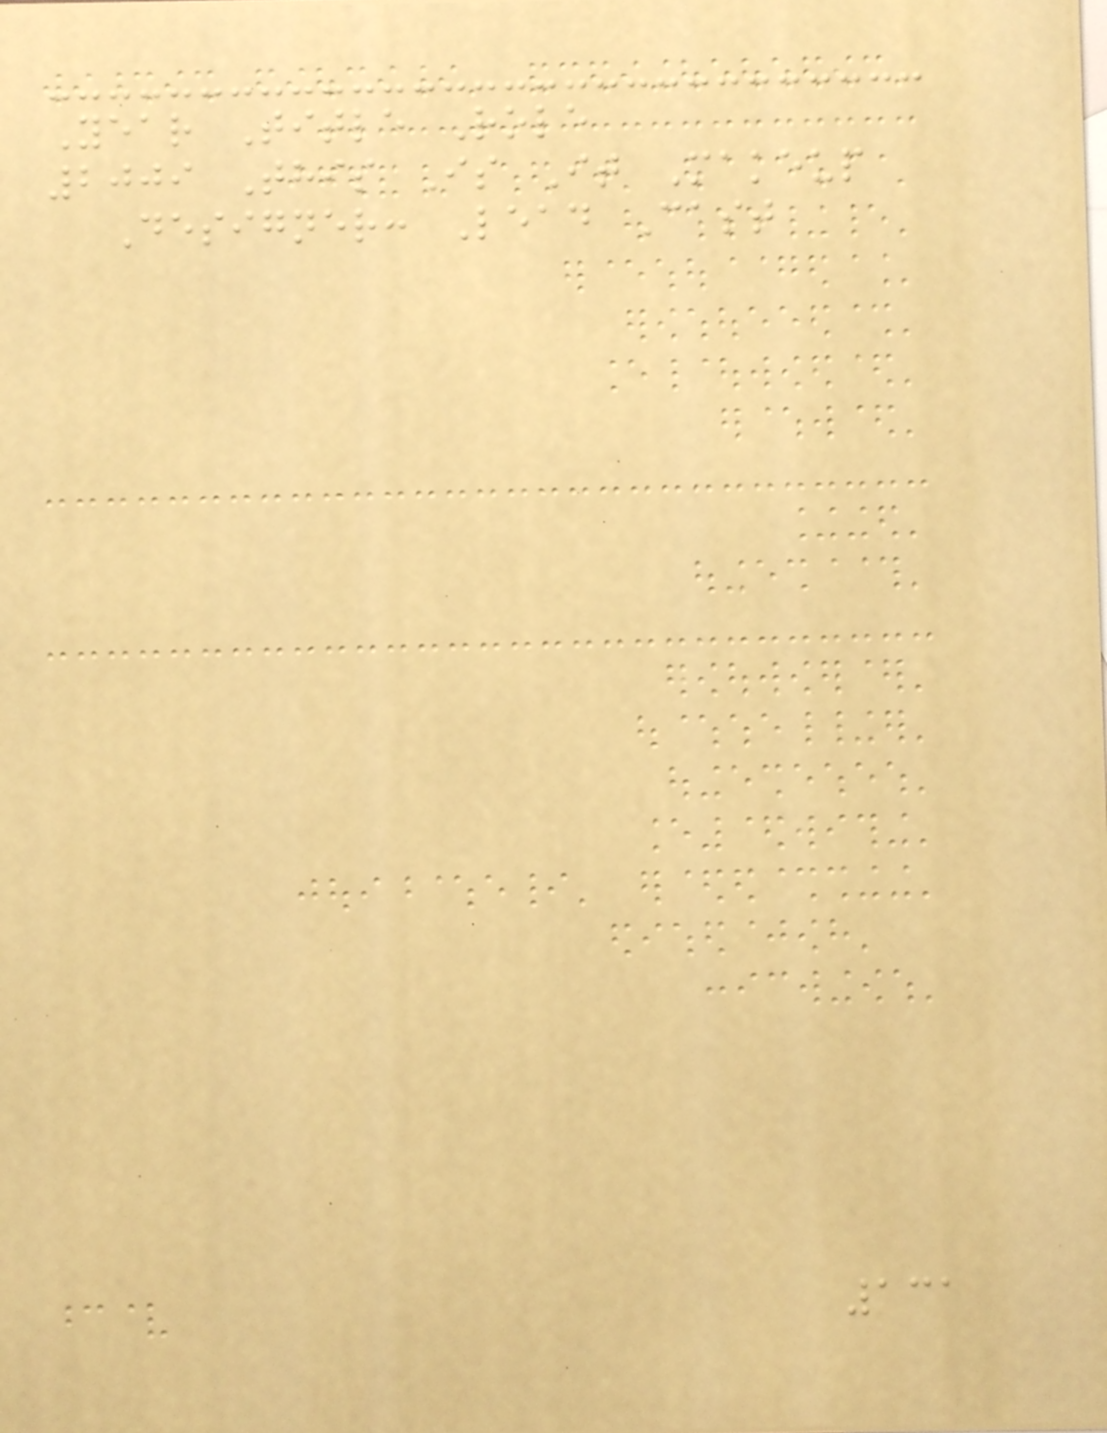Year Title Role
2009 This Is It Makeup
Designer: Lead Cast
131
